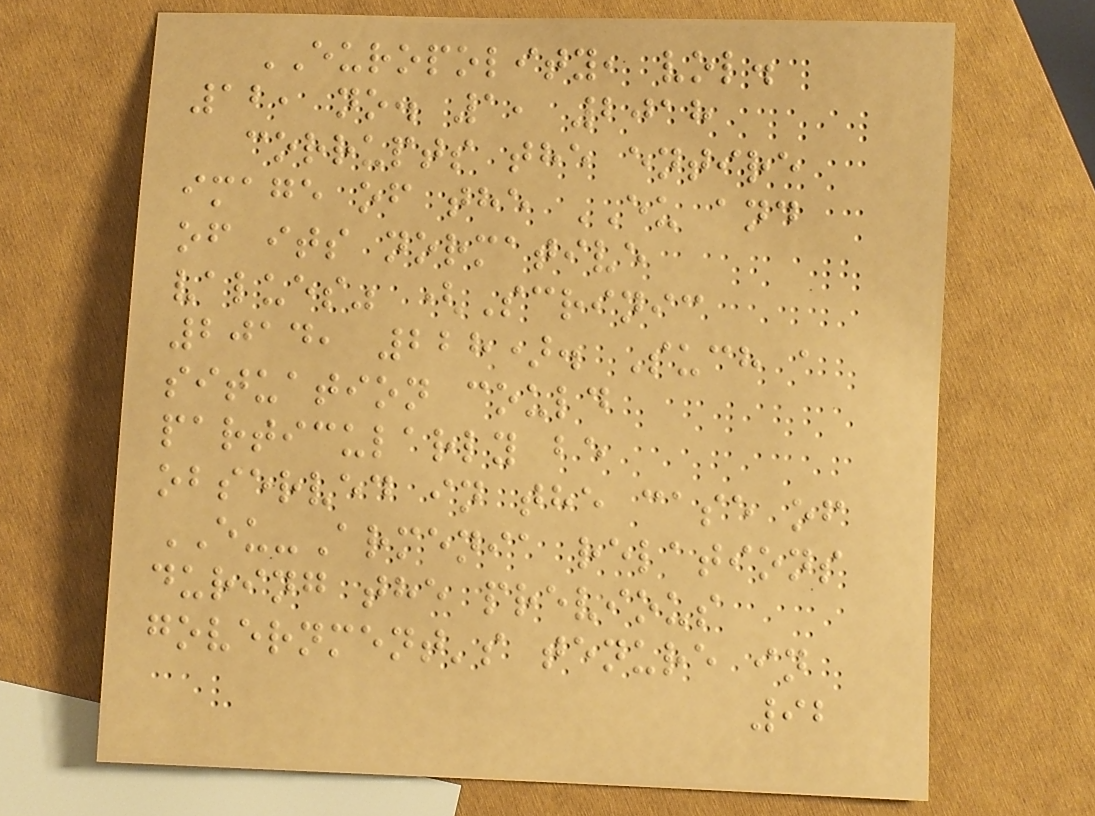EUROPOLITY, vol.
12, no. 1, 2018
corrupts the entire
image of the EU and
of its normative
values" (Scrinic
2014, 228). Such a
situation could
particularly be
observed in the case of
EU-Armenia relations
during the previous
government's tenure in
92
